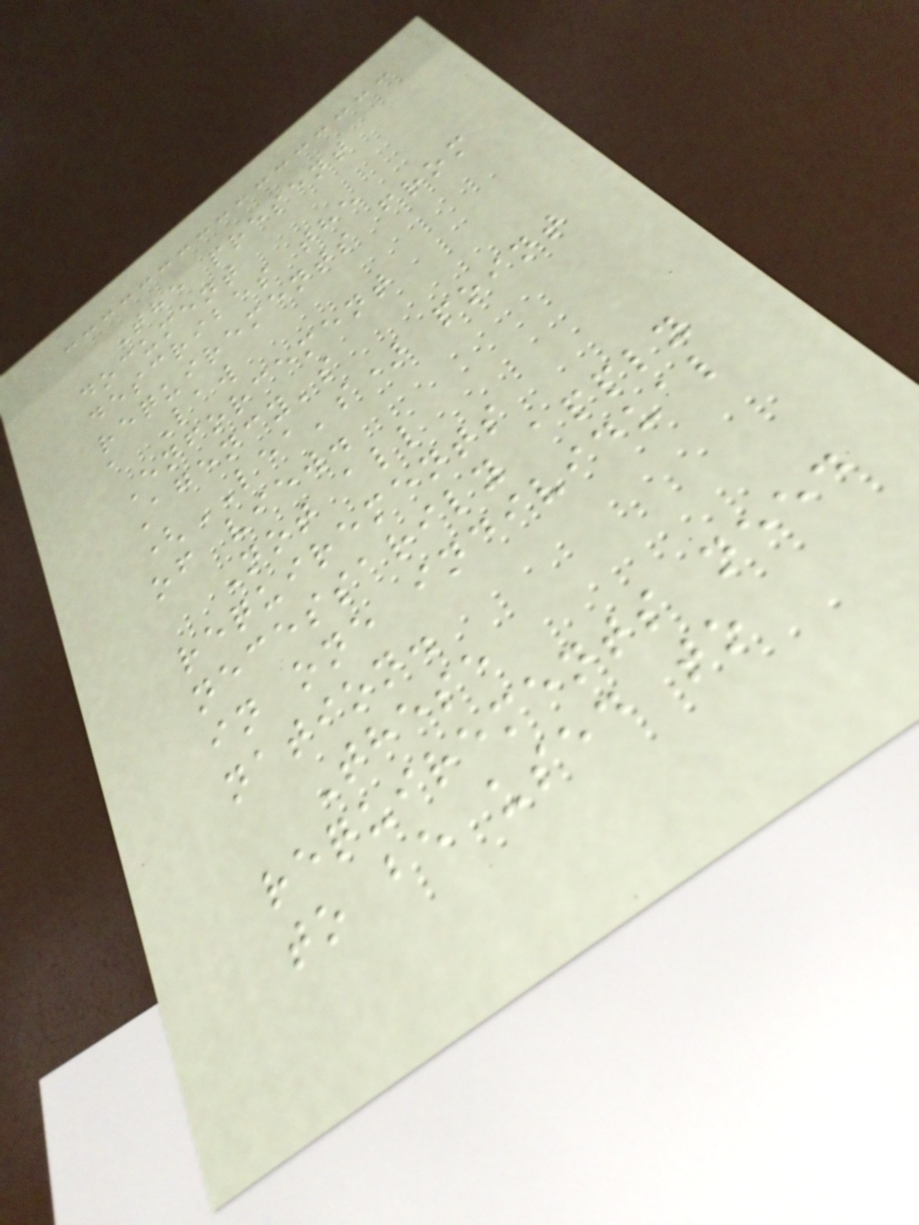The present
document
describes the
requirements from
a Law
Enforcement
Agency's
(LEA's) point
of view.
Not all
requirements
necessarily apply
in one individual
nation.
These
requirements need
to be used to
